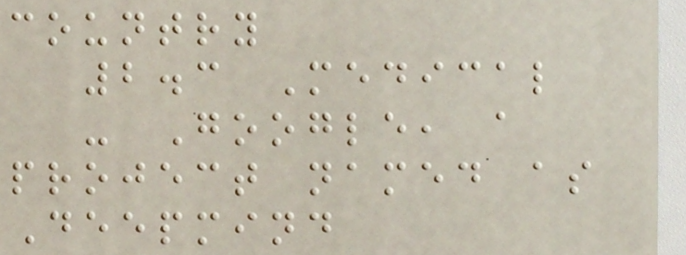country
2.3 Medical
- Google, a
project named as
Deepmind
